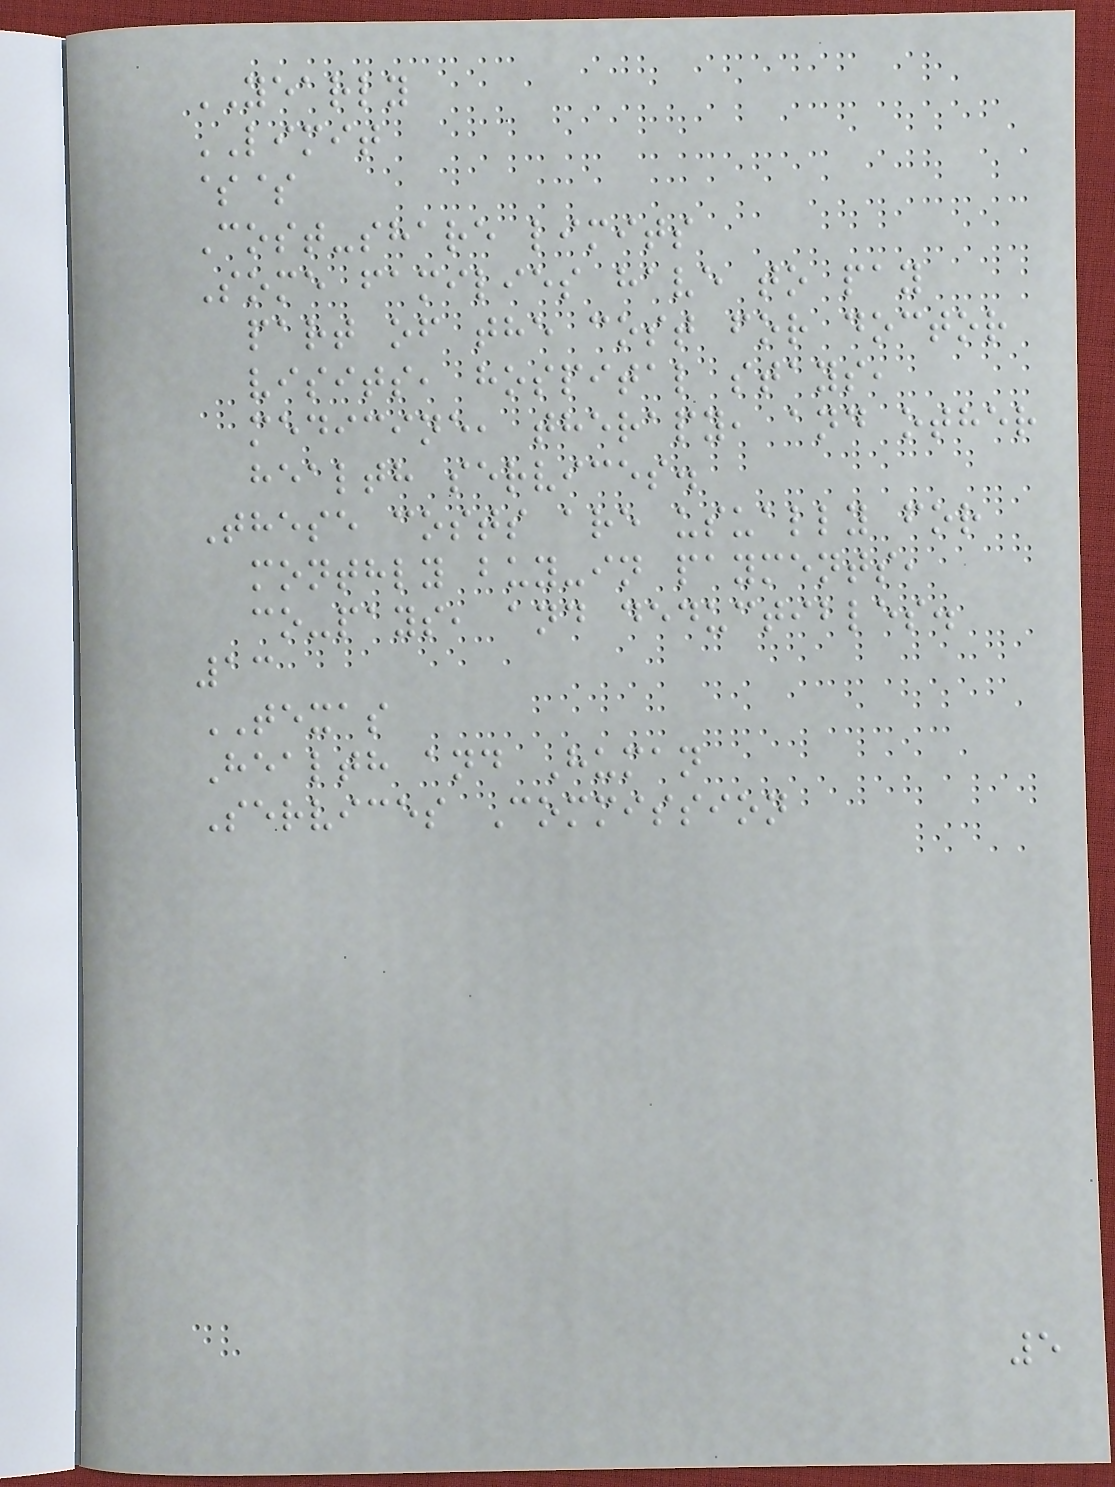YEARLY
LIMIT
$$
Cost-share limits
Some families have to pay
part of the cost for doctor
visits, hospital stays,
medicine, therapy, and other
health services.
These costs are usually for
monthly buy-in payments,
co-pays, and deductibles.
13
TEXAS
Health and Human
Services Commission
5
